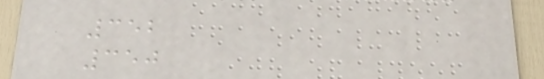352
350
